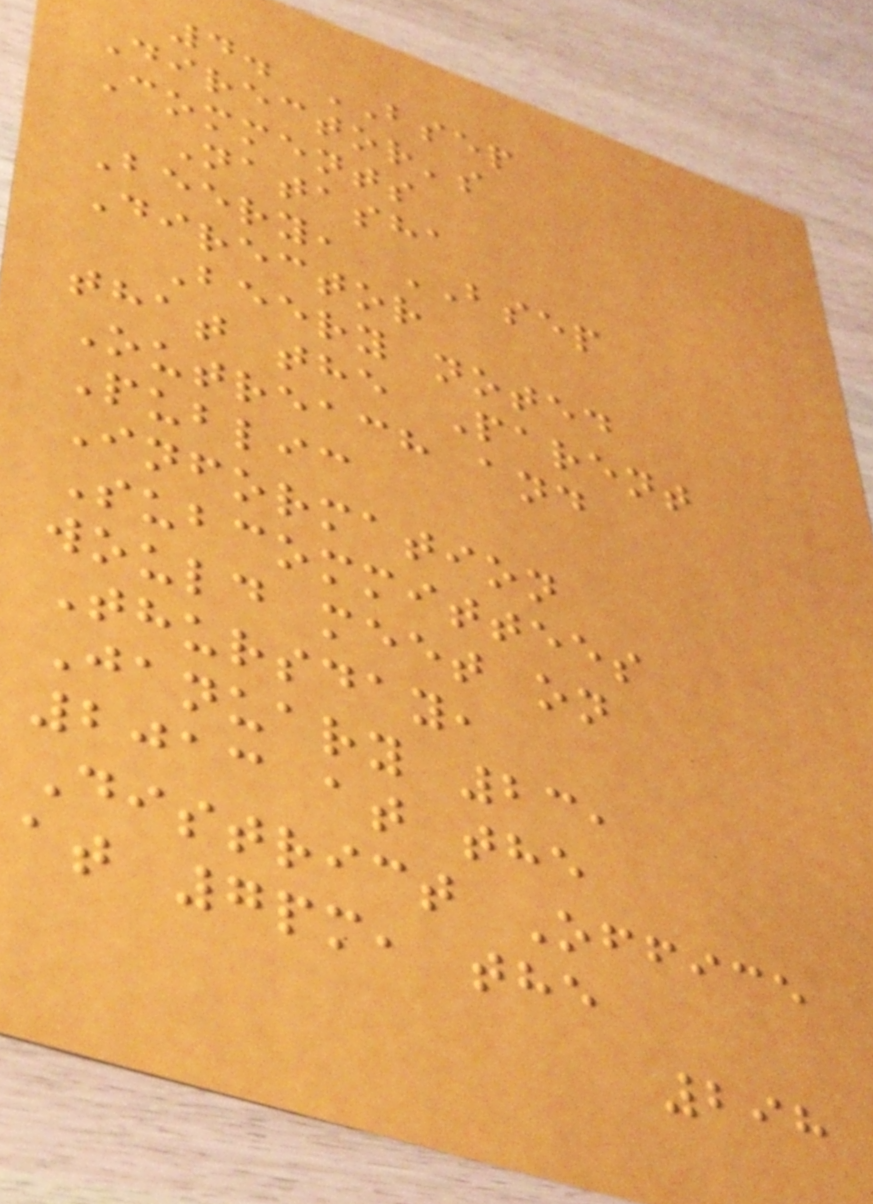4. BSEP
Director's
Comments
Natasha
Beery, BSEP
Director
Beery noted
that the Parent
Outreach and
Public
Information
Subcommittees
would meet on
Thursday,
January 23,
2013 at the
District Office
at 7pm, the
298
